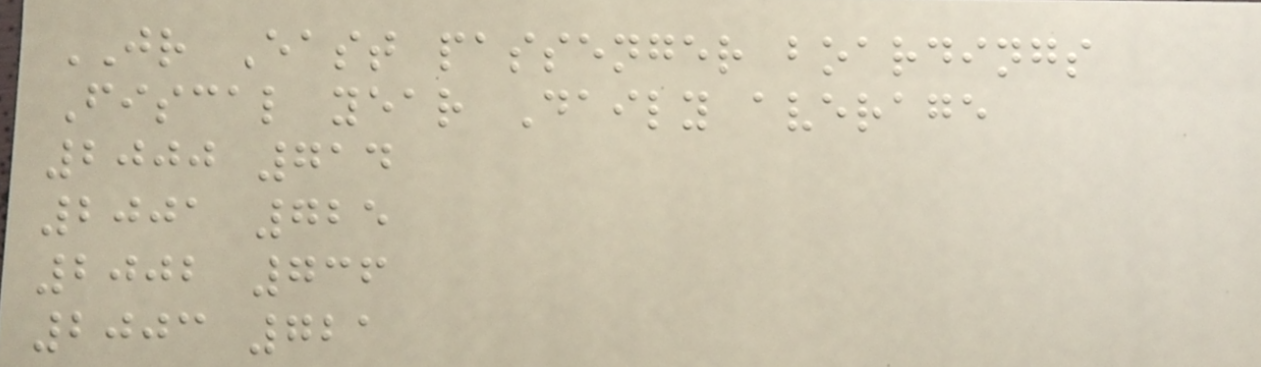JR East passenger boardings
Fiscal year Daily average
2000 714
2001 725
2002 736
2003 721
